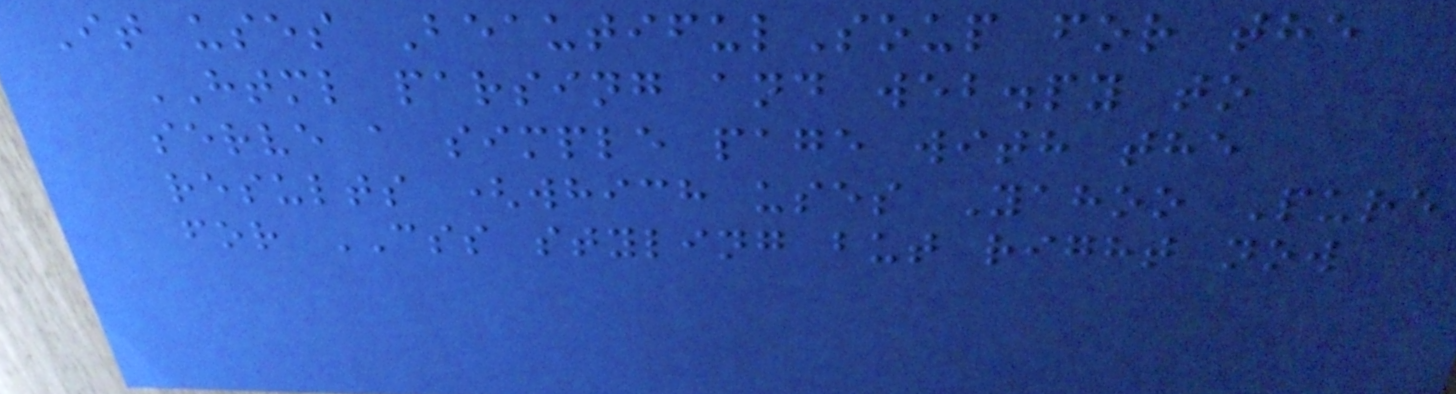It uses BeautifulSoup for the
HTML parsing and web.py to
serve a simple page with the
results (which uses Yahoo Pure
for CSS styling but right now
